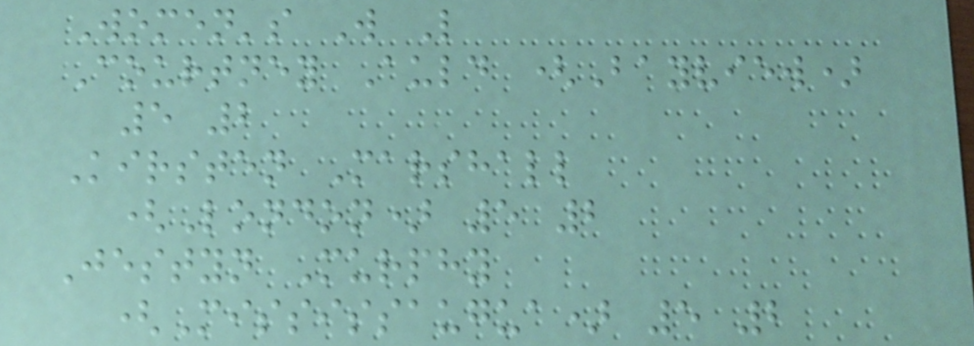Women's W L
Courtney Auld (Bayview)
5 2
Kirsten Marshall
(London) 5 2
Jestyn Murphy
(Mississaugua) 5 2
